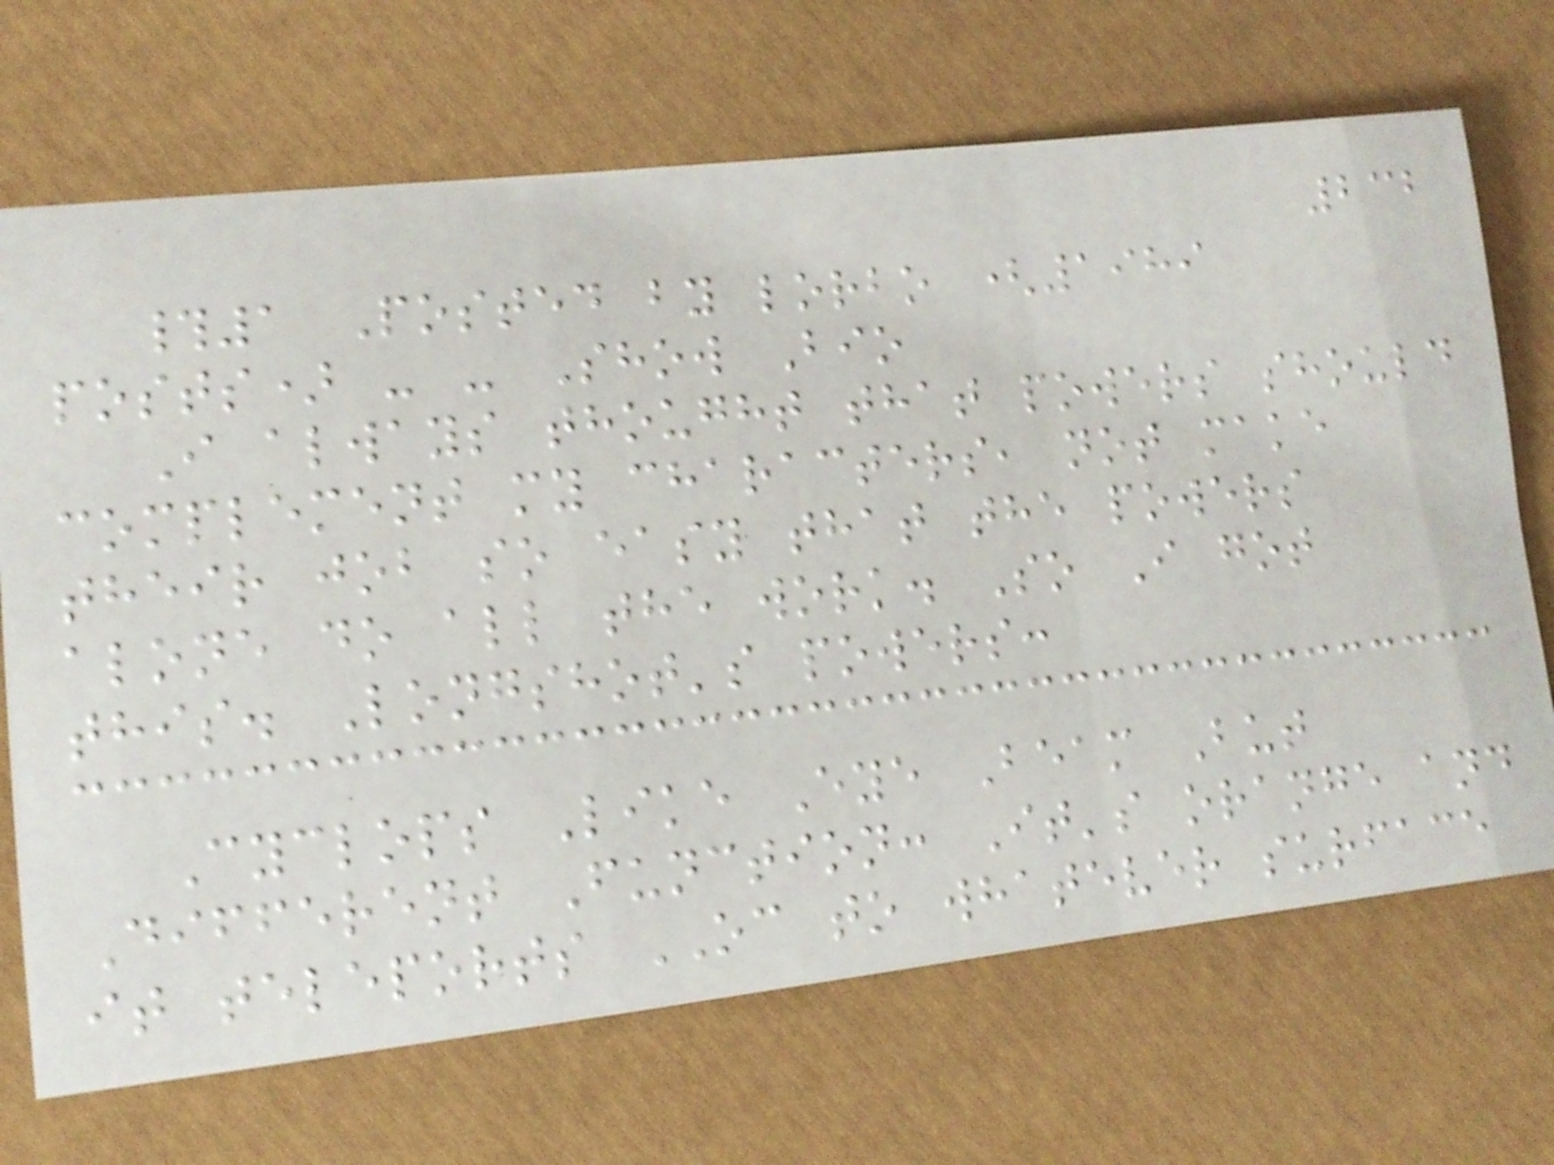232
#1 Posted by lorbo (1989
posts) - - Show Bio
I always thought that powers should
complement my characters, not make
their job so easy that the powers
alone do all the work. So I got
this. Longshot's powers:
Cyclops Like Eye Beam But
Different Function: It's orange and
it teleports OC to whatever surface
